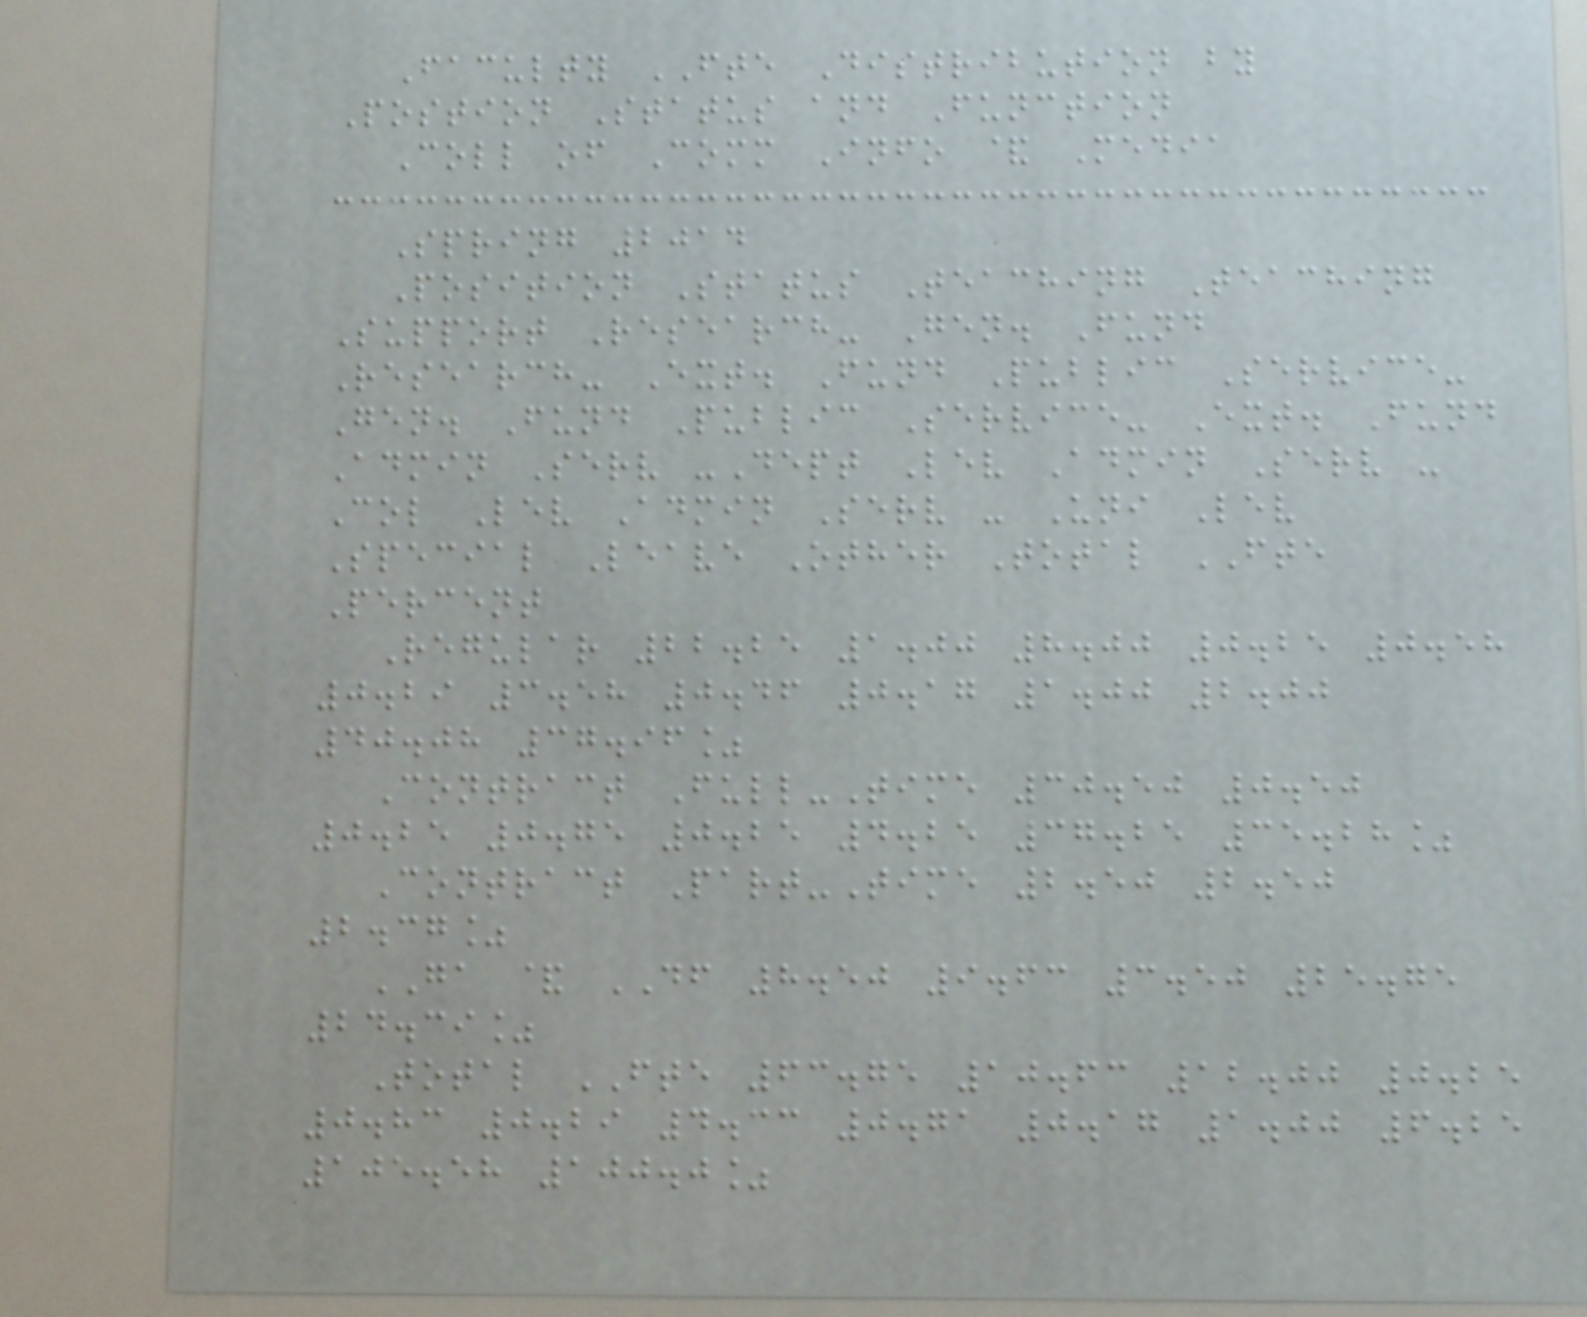Faculty FTE Distribution by
Postion Status and Function
Coll of Comm Info & Media
Spring 2014
Position Status Teaching Teaching
Support Research- Gen. Fund
Research- Ext. Fund Public Service-
Gen. Fund Public Service- Ext. Fund
Admin Serv -Dept Lev Admin Serv -
Col Lev Admin Serv - Uni Lev
Special Leave Other Total FTE
Percent
Regular 22.25 1.00 8.00 0.25 0.58
0.29 3.58 0.46 0.17 1.00 2.00
40.08 37.96%
Contract Full-Time 30.50 0.50
0.25 0.75 0.25 4.25 37.25 35.28%
Contract Part-Time 2.50 2.50
2.37%
GA & DF 8.50 9.63 3.50 25.75
24.39%
Total FTE 63.75 10.63 12.00 0.25
0.83 0.29 4.33 0.71 0.17 1.00 6.25
105.58 100.0%
